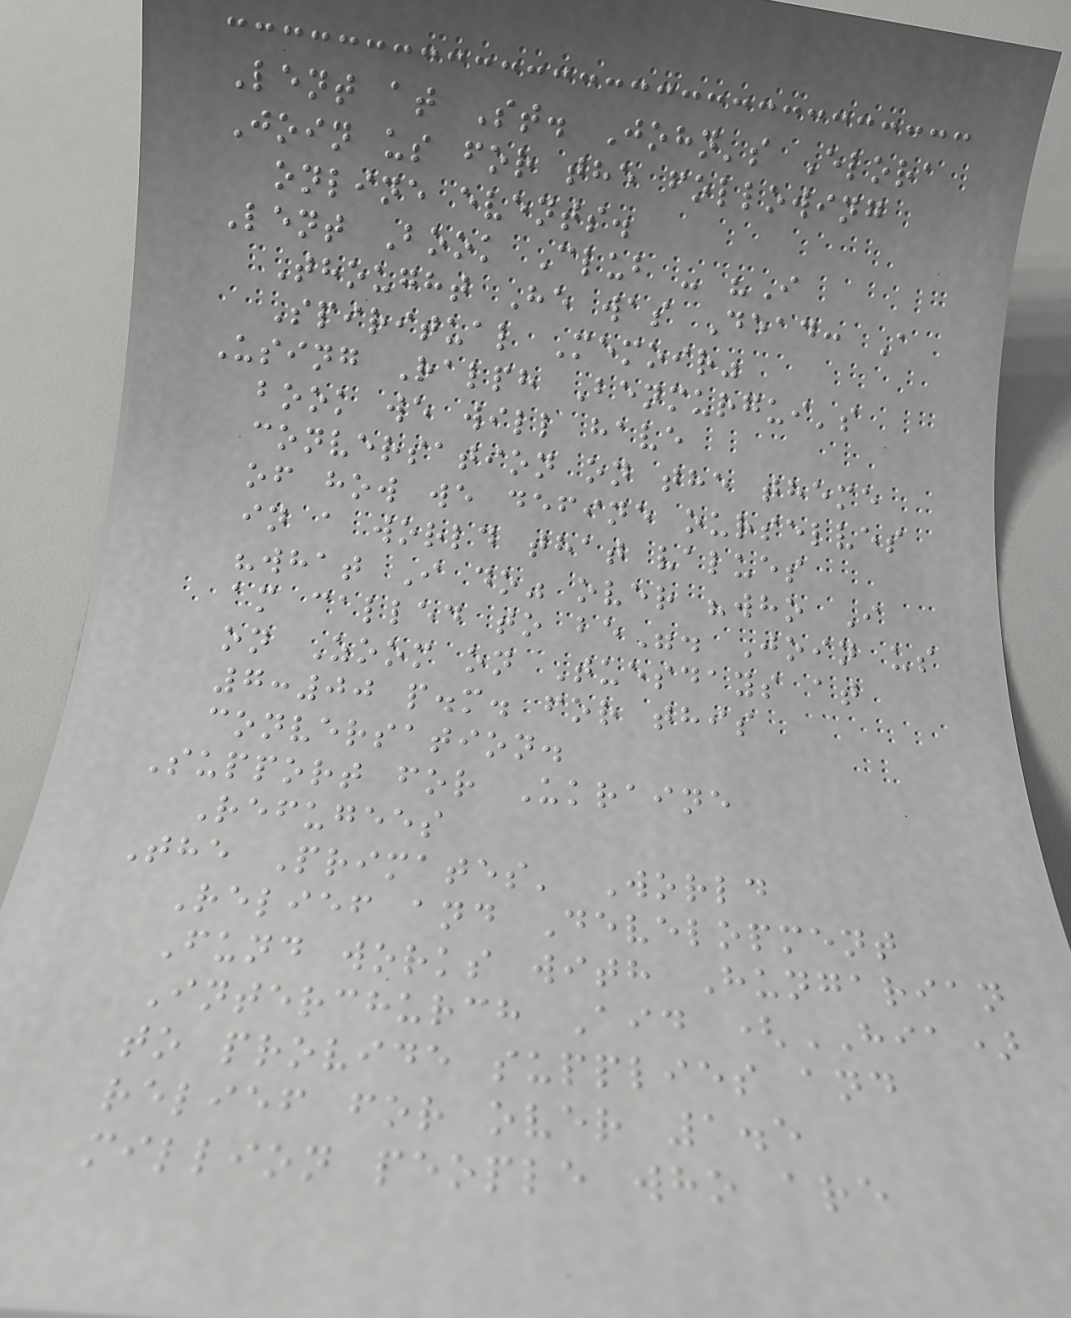Lent at St. John's Elora
Join us for the following
online events.
Lent Book Club - "I
Thought He was Dead: A
Spiritual Memoir"
Using Ralph Benmurgui's
book we will have
conversation on the theme
of how we define ourselves
in a world that values
"what I do" over "who I
am called to be". Join us
on Zoom on Tuesdays at
7:00 p.m. for this
conversation.
Support for Ukraine
Refugees
The Primates' World
Relief and Development
Fund works with Hungarian
Interchurch Aid (HIA)
to provide supplies and
relief for over 1.5
million people who are
